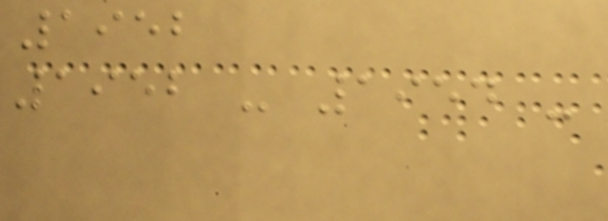1952
1952 - 1954 -
